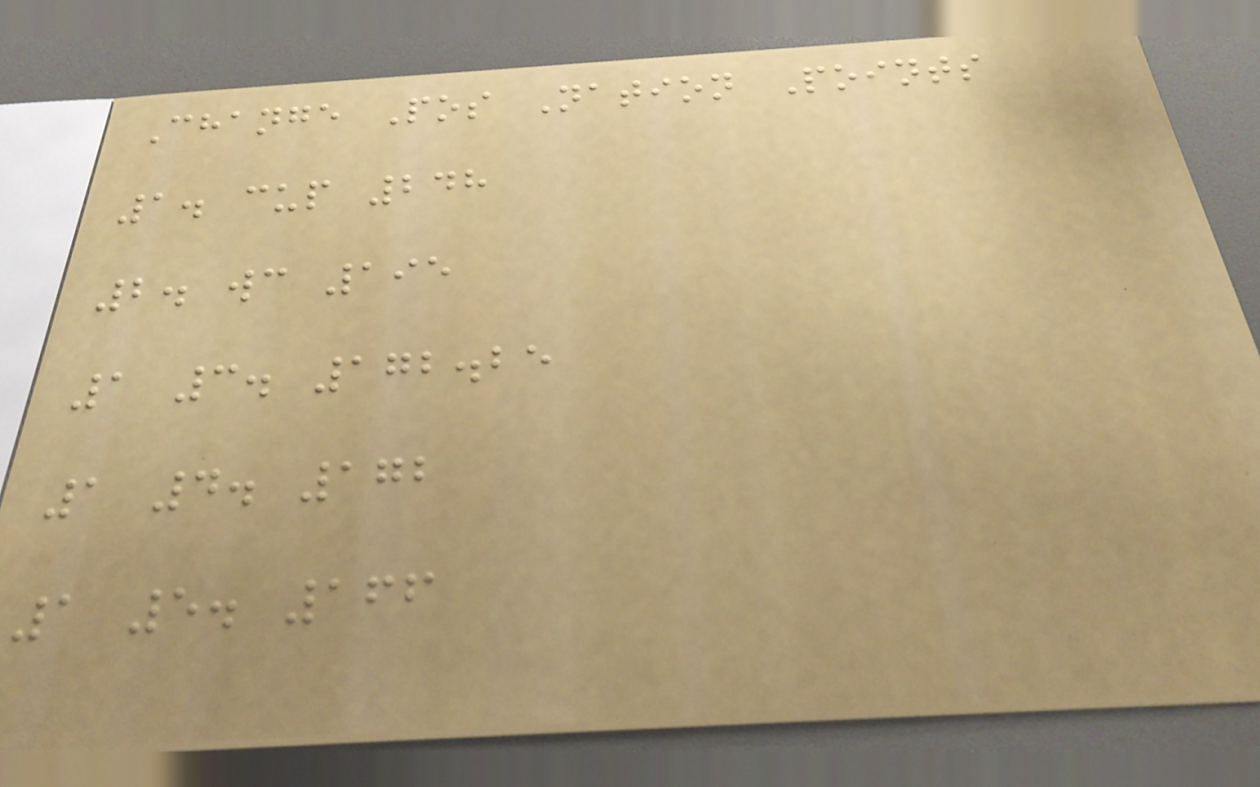Change Pos Nation Points
1. cup 248
2. wc 195
1 3. 172.25
1 4. 172
1 5. 166
